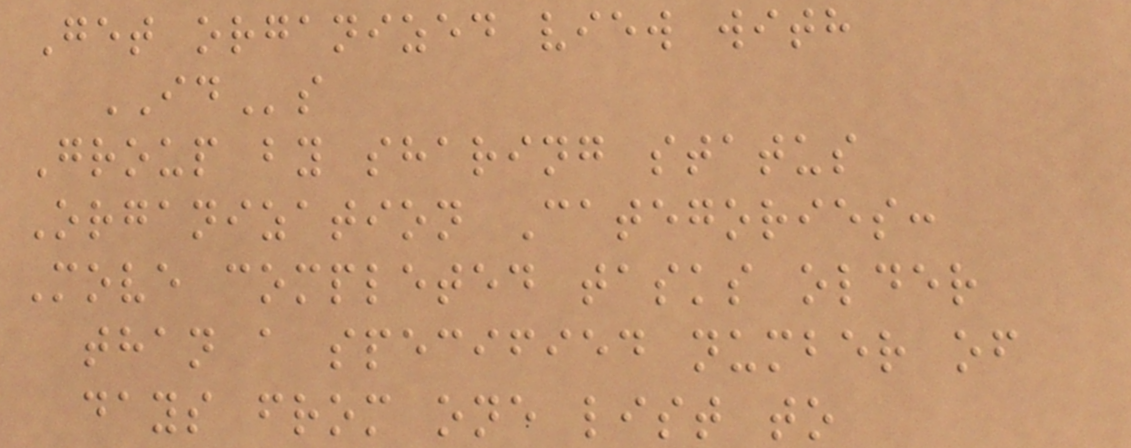Get organized view with
IDs
Group by sharing status
Organization Categories:
Move completed tasks older
than a specified number of
days from one list to
